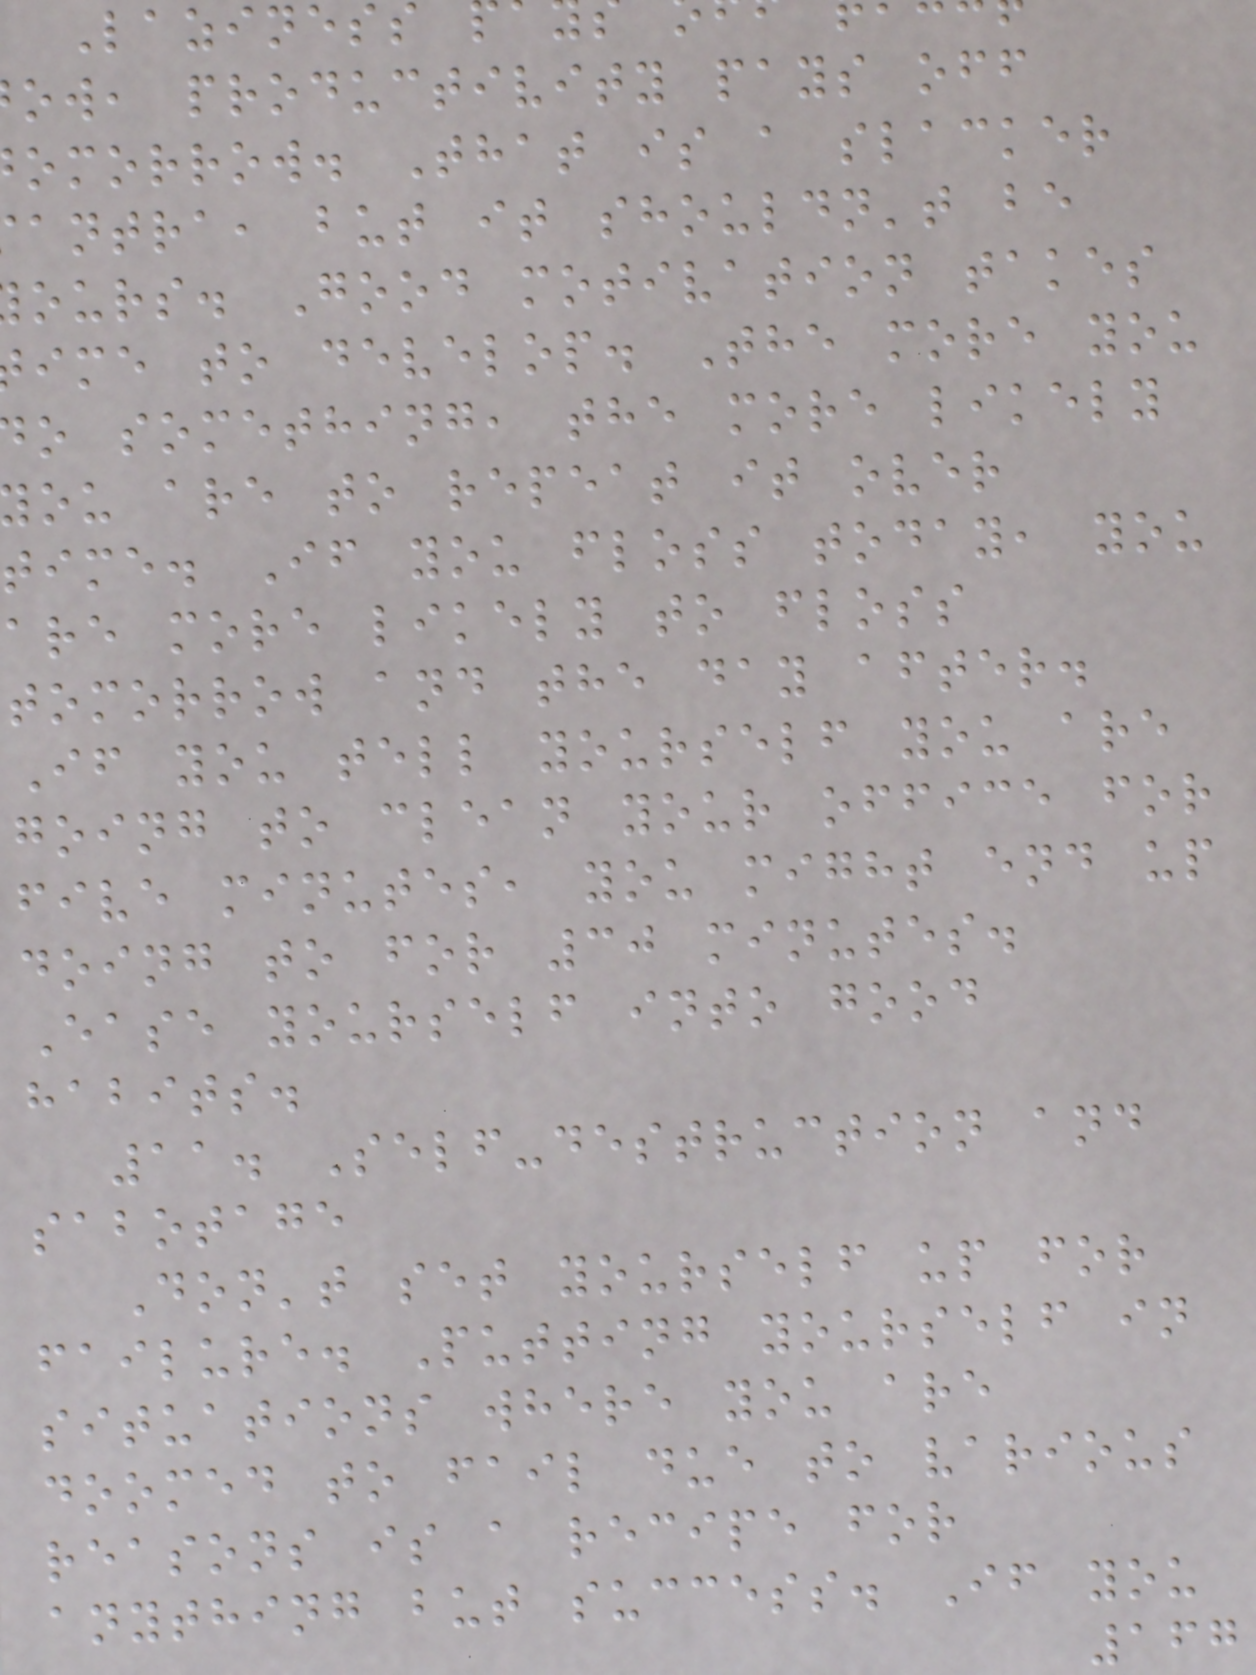Laziness
ow, productivity pays off
omorrow. That is a slacker
antra, but it shouldn't be
ours. Good motivation takes
ime to develop. The more you
o something, the more likely
ou are to repeat it over
time. If you floss today, you
are more likely to floss
tomorrow and the day after.
If you tell yourself you are
going to clean your office for
five minutes, you might end up
doing to for 30 minutes.
Ease yourself into good
habits.
11. Self-destruction and
sabotage
Don't set yourself up for
failure. Putting yourself in
situations where you are
doomed to fail due to various
reasons is a recipe for
anything but success. If you
167
